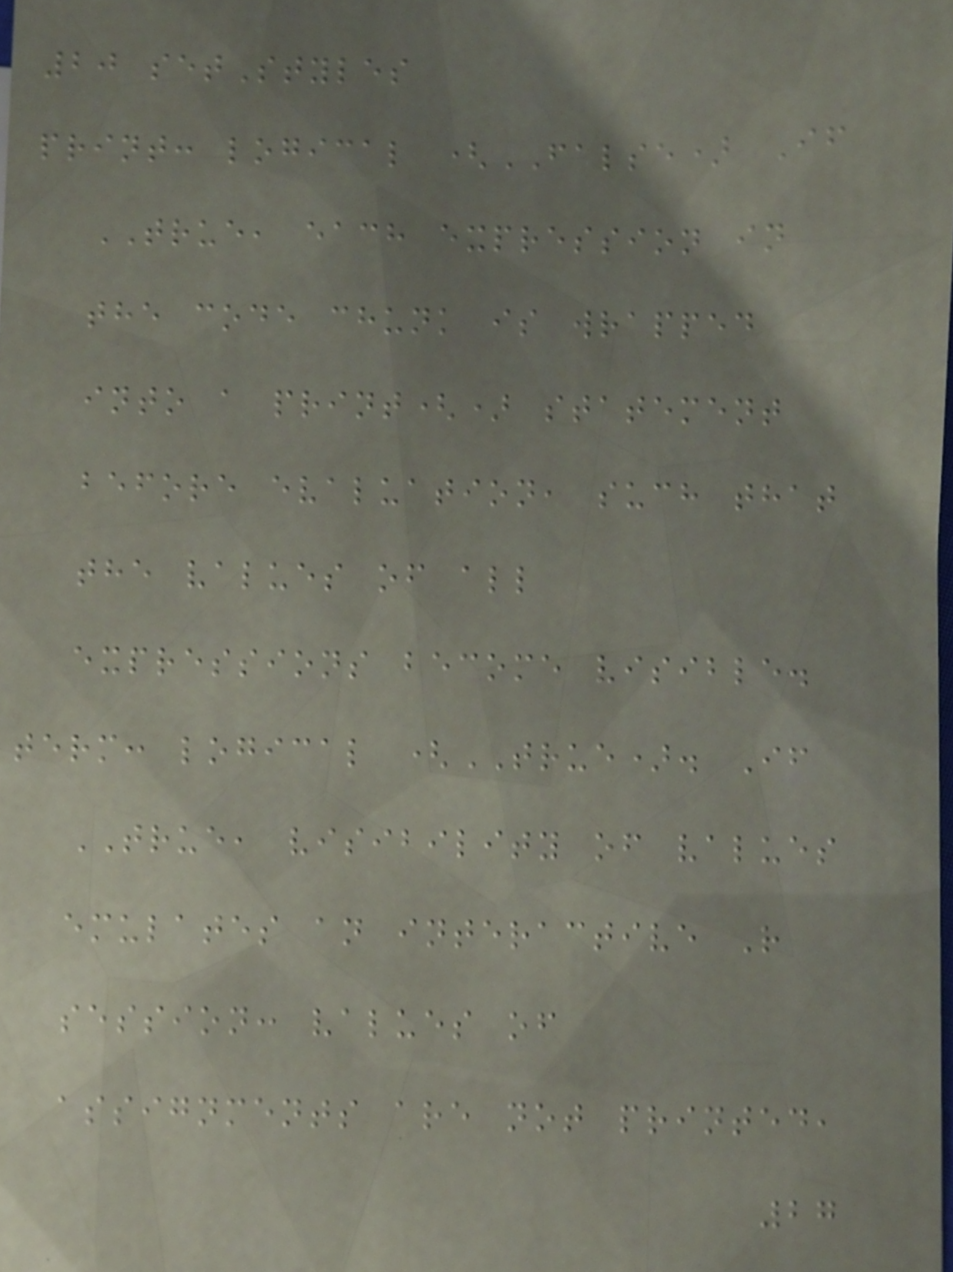20 setStyles
print: logical (FALSE) If
TRUE, each expression in
the code chunk is wrapped
into a print() statement
before evaluation, such that
the values of all
expressions become visible.
term: logical (TRUE). If
TRUE, visibility of values
emulates an interactive R
session: values of
assignments are not printed,
27
